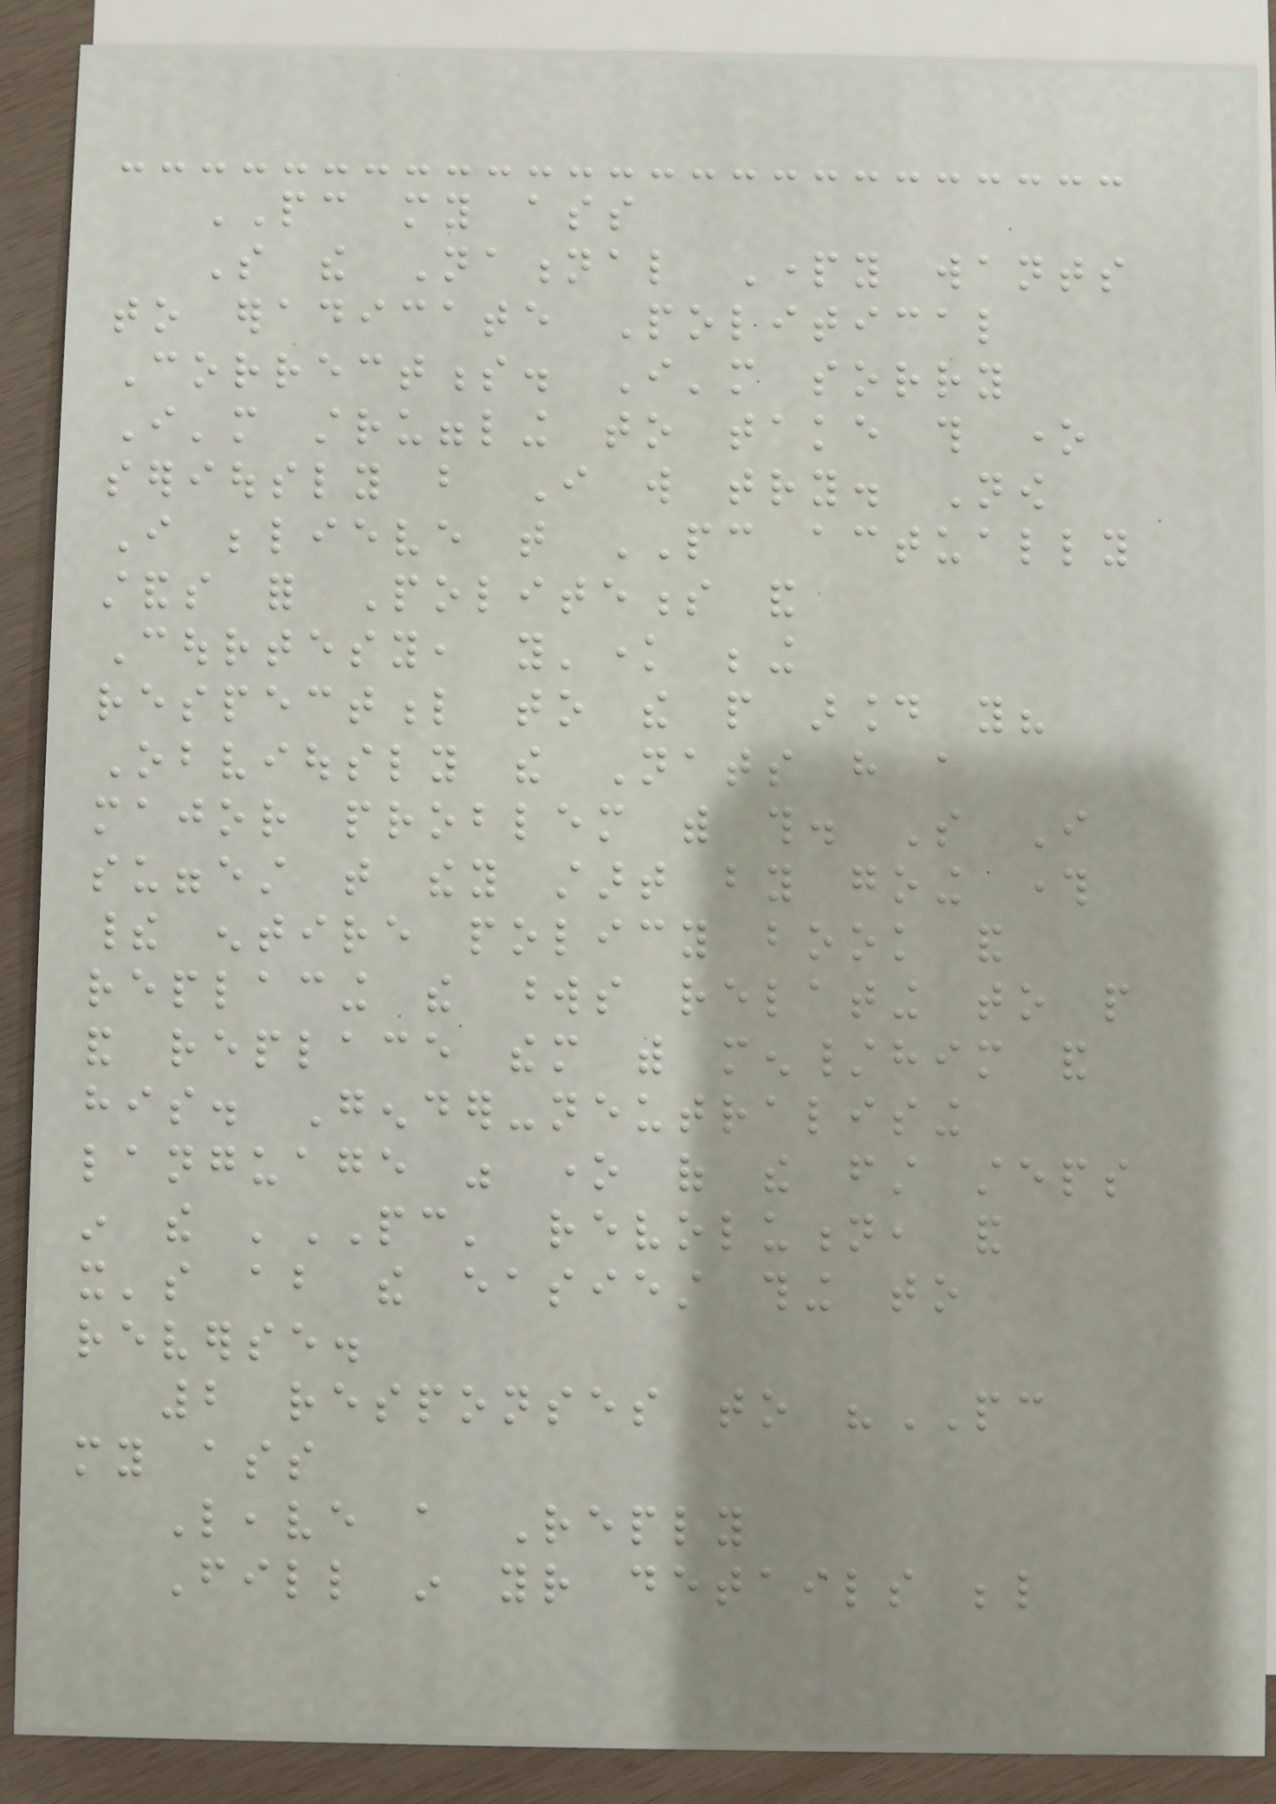PC my ass
So the National Party wants
to eradicate Political
Correctness. I'm sorry
I'm struggling to take this one
seriously but I will try. Now
I believe that PC actually
stands for Politeness and
Courtesy, y'know being
respectful to the people around you?
Obviously the Nats have a
major problem with this. So I
suggest that they start by going through
their entire policy book and
replacing the words relating to people
and replace them with men/him and
his. Gender-neutralising
language was one of the first steps
in the 'PC' revolution, and
it's about the easiest thing to
reverse.
2 responses to "PC
my ass
Leave a Reply
Fill in your details below
